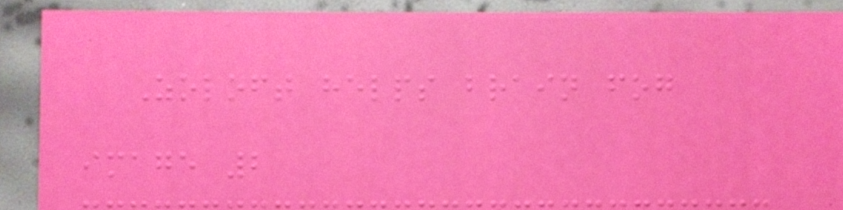Zoloft helps brain fog
image 2
